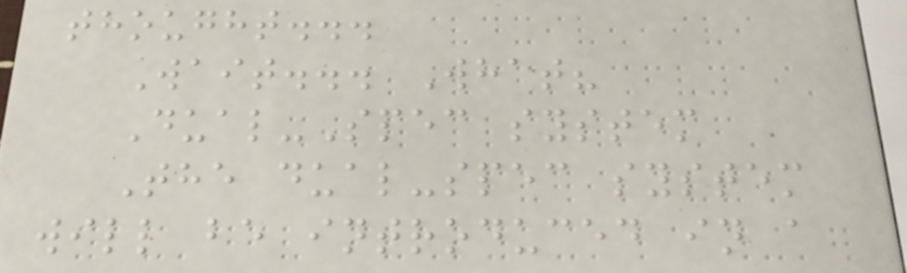thought...
Wait... What?
Dual-Spec system
The dual-spec system
will be introduced in a
